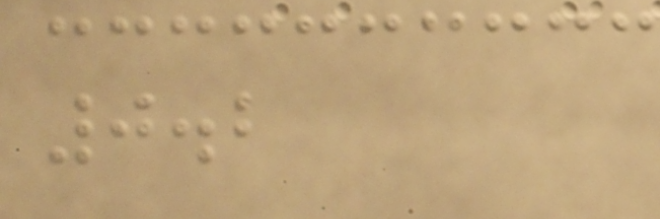0.2
